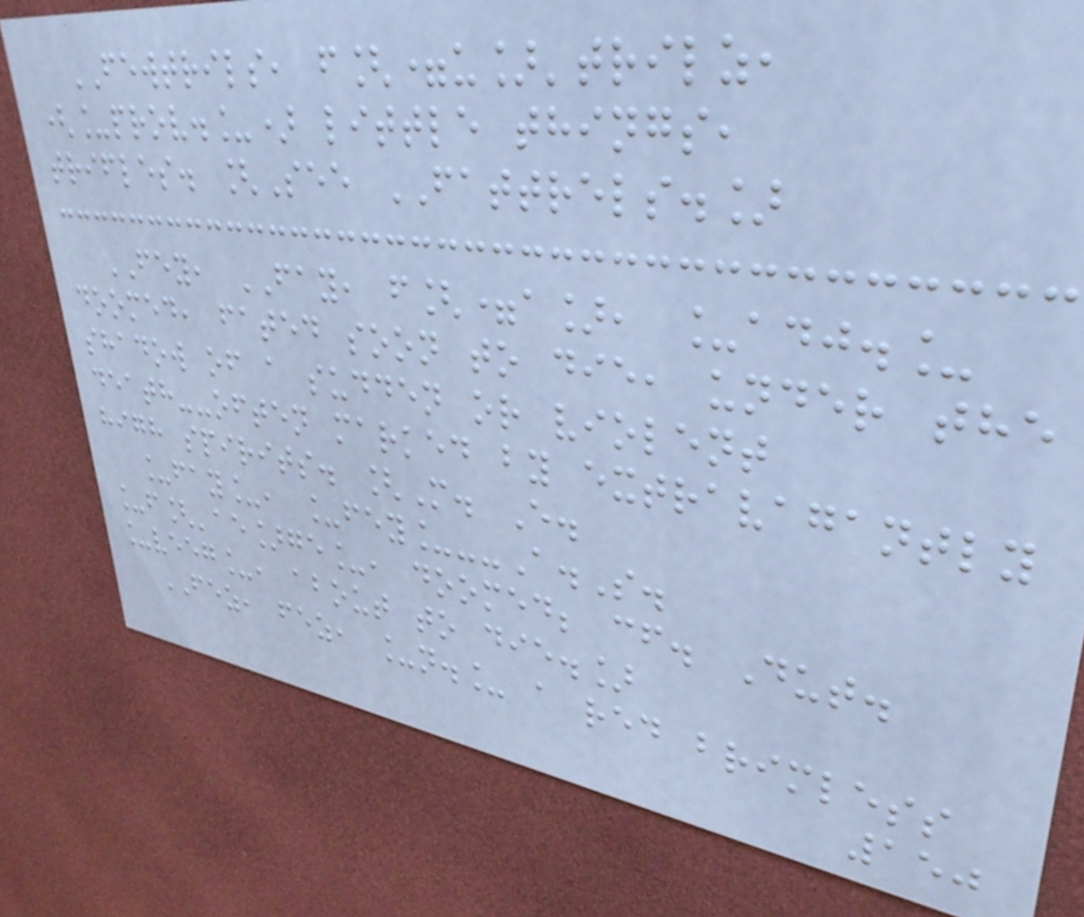FEWTRILS, f[=u]'trilz,
(_prov._) little things,
trifles. [See FATTRELS.]
FEY, FAY, f[=a], _adj._
doomed, fated soon to die, under the
shadow of a sudden or violent
death--often marked by extravagantly
high spirits. [M. E.
_fay_, _fey_--A.S.
_f['ae]ge_, doomed; cf. Dut.
_veeg_, about to die.]
FEZ, fez, _n._ a red brimless
150
